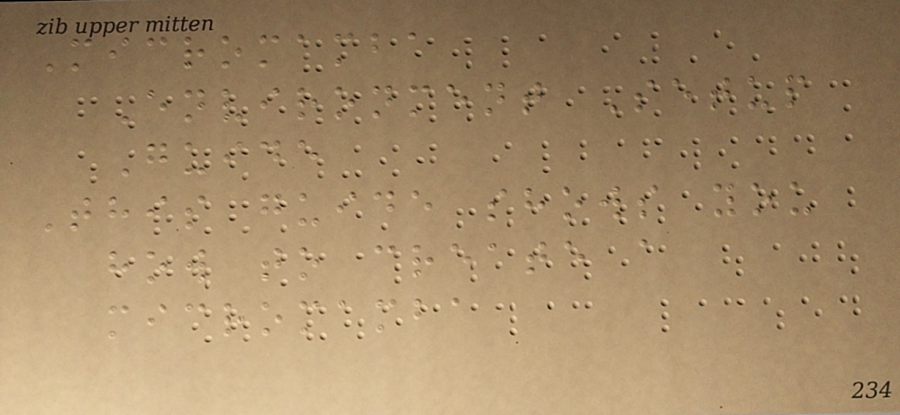Micromamba
Environment Setup
Guide
This guide shows you
how to create a
micromamba
